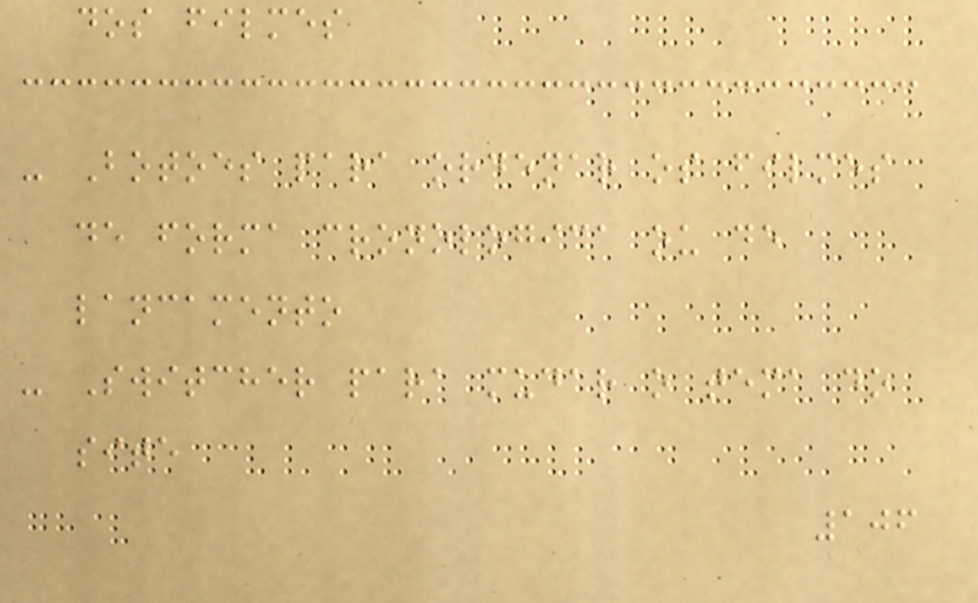dos filmes
- Botoes para ordenar os filmes
de forma cronologica ou de
lancamento
- Switcher para mudar o tema do
site
106
